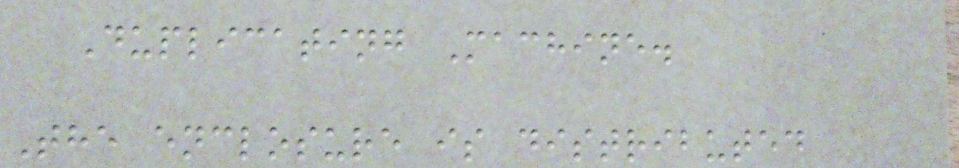Duplicating Machine.
The enclosure is distributed
